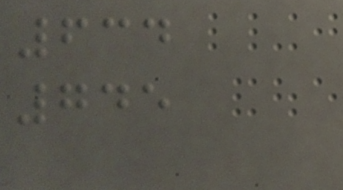634
745
